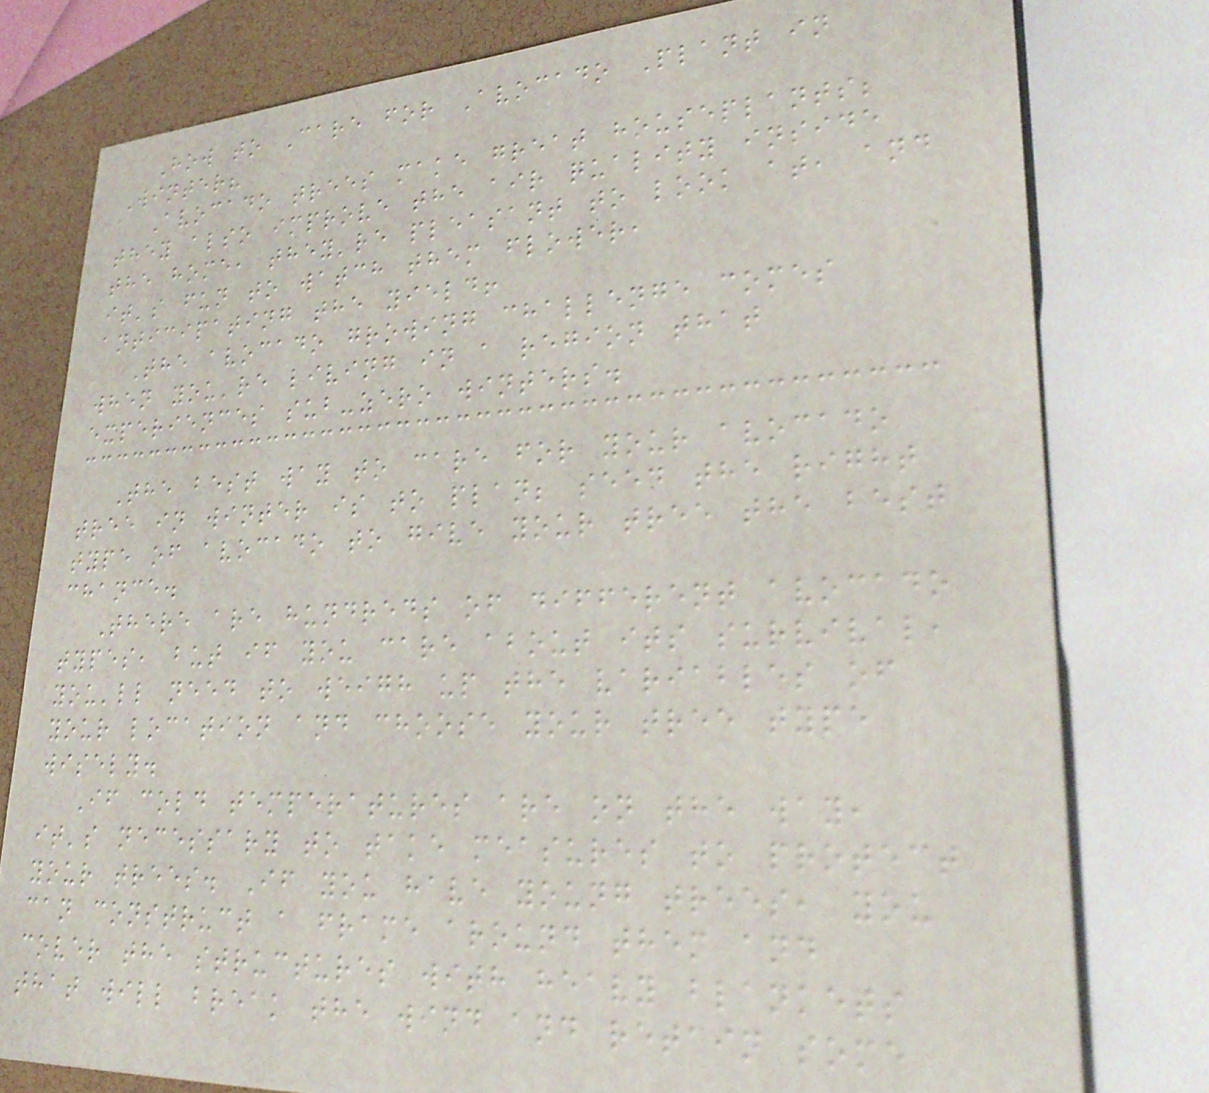How to Care for Avocado Plant in
Winter?
Avocado trees make great houseplants;
they also improve the air quality inside
the home, they're pleasant to look at, and
it's fun to watch them flower,
anticipating the yield!
The avocado growing challenge comes
when you're living in a region that
experiences sub-zero winters.
The best way to care for your avocado
tree in winter is to plan; seed the right
type of avocado to give your tree the best
chance.
There are hundreds of different avocado
types, but if you care about its survival,
you'll need to weigh up the variables of
your location and choose your tree type
wisely.
If cold temperatures are on the way,
it's necessary to take measures to protect
your trees. If you have young trees, you
can construct a frame around them and
cover the structures with heavy blankets
that will break the wind and retain some
